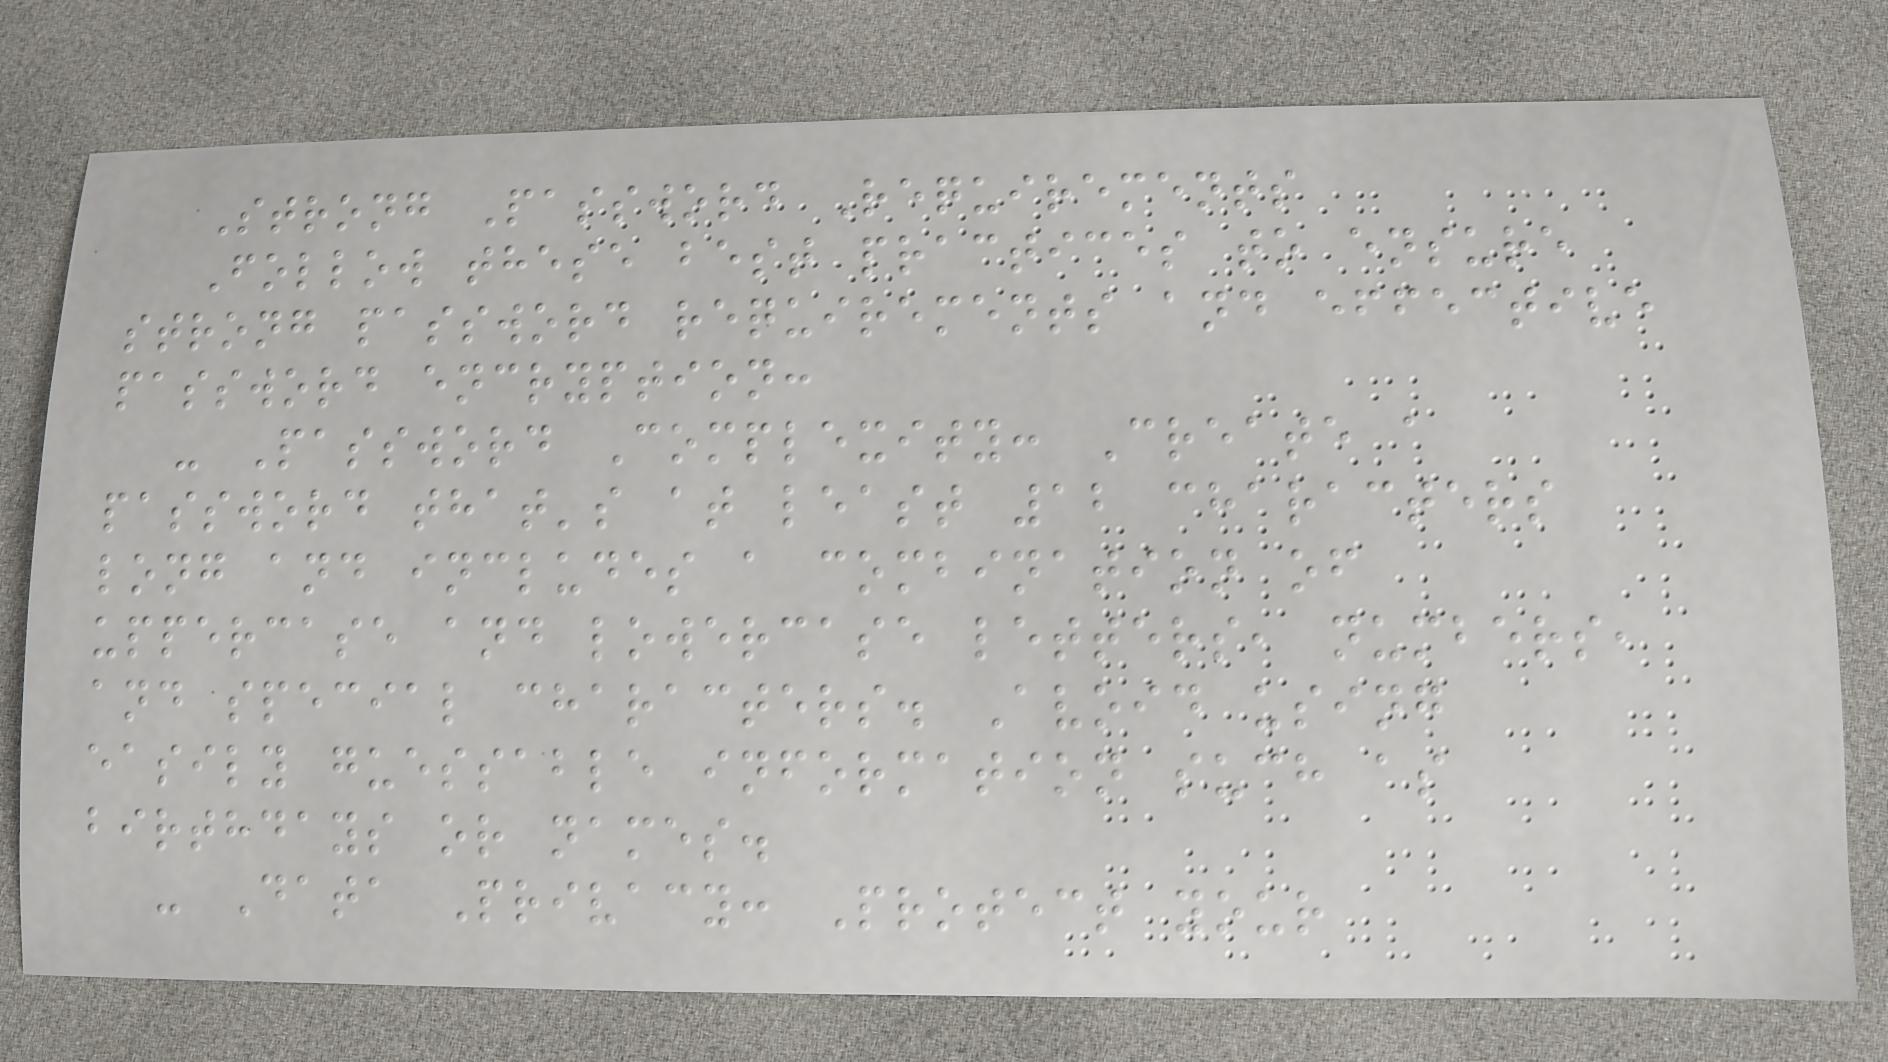Strong Password Requirements
Follow these best practices to ensure
strong password requirements and effective
password encryption:
- Password Complexity: Create a
password that's at least 12 characters
long and includes a combination of
uppercase and lowercase letters, numbers,
and special characters. Avoid using
easily guessable information such as
birthdays or names.
- Data Privacy: Protect your
